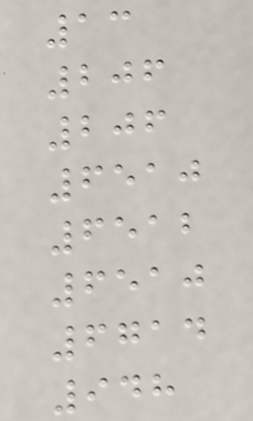13
206
206
6510
6512
6510
6714
948
